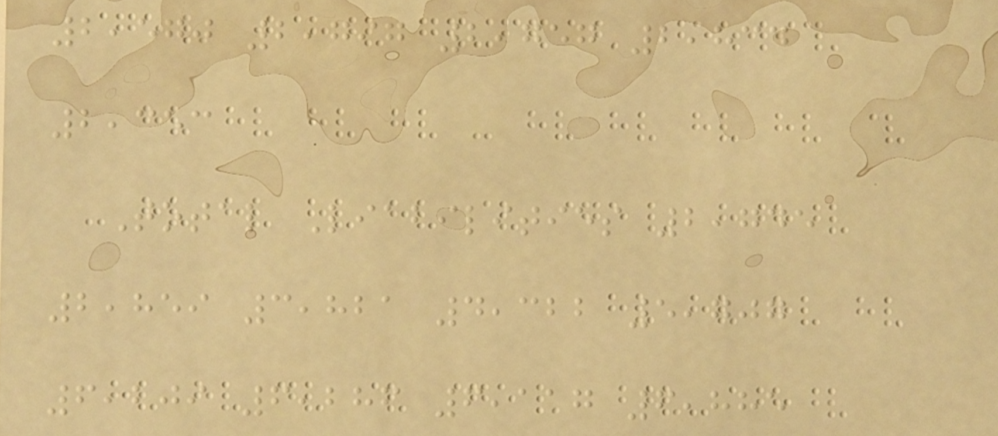2,570 2,797 2,757 2,834
2,353
Total Liabilities 2,745
2,859 3,821 4,322 5,707
6,209 6,286 6,117 6,885
